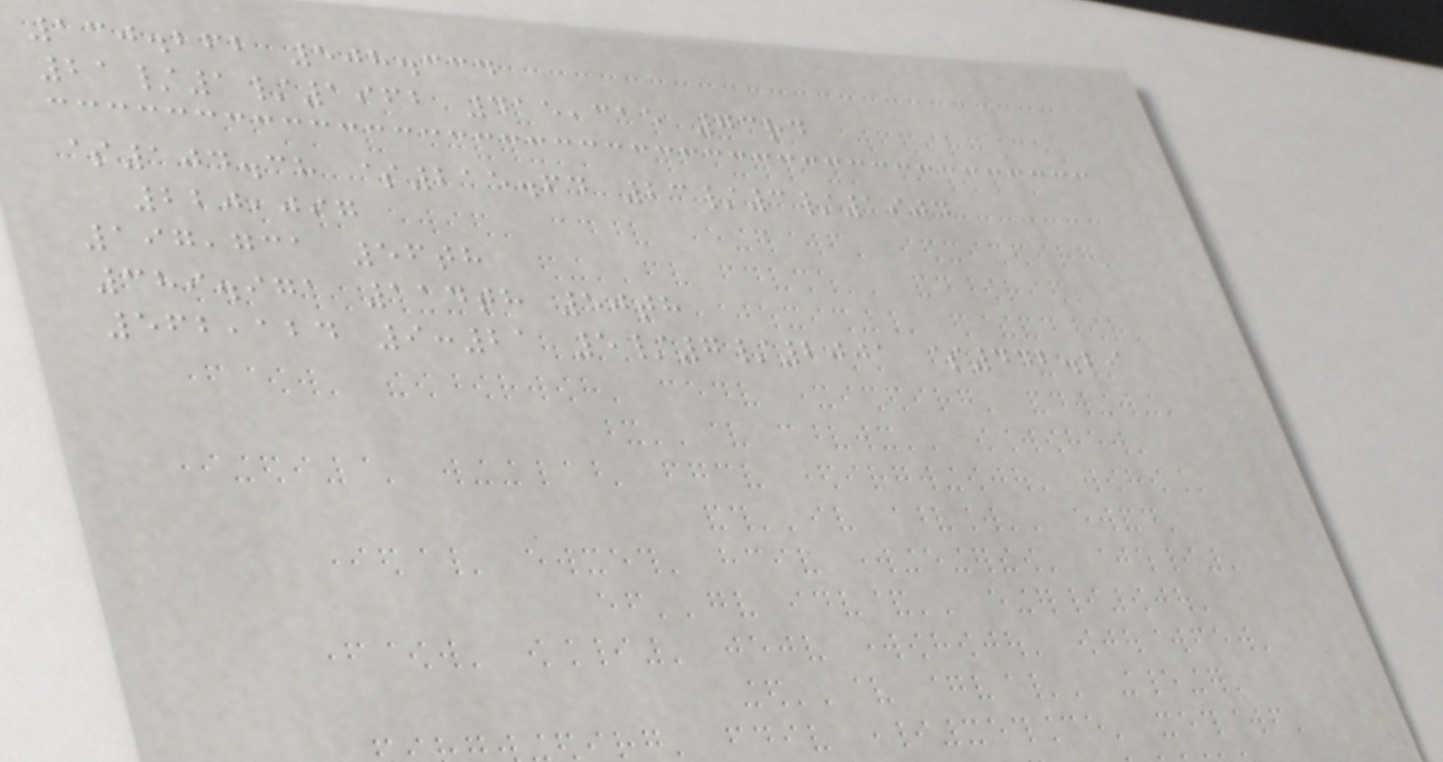130.262 508.334
21/1/1962 415,315 73rd
$104.38 $215.64 23/3/1904
220,097
197,731 56th
389.971 114th 50th
562,124 9:21 5/7/2001 $442.29
